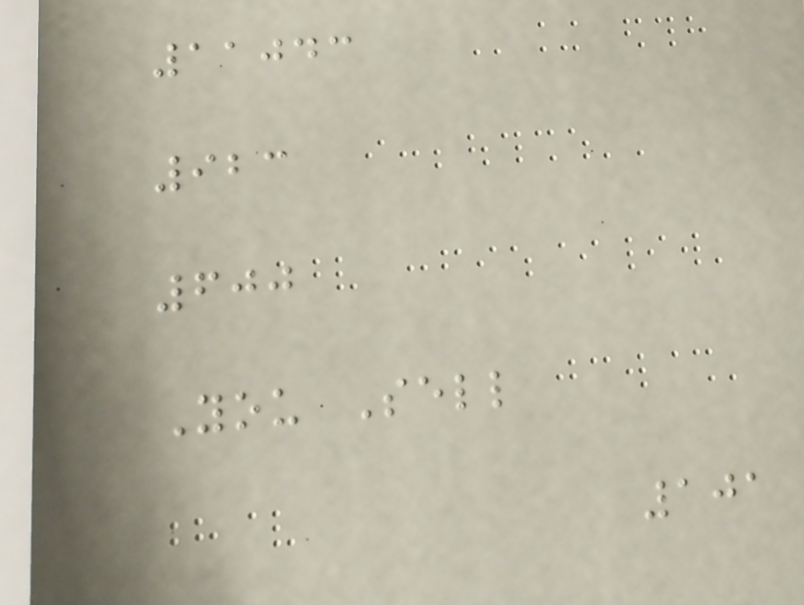11043
923
600
You Sell
101
